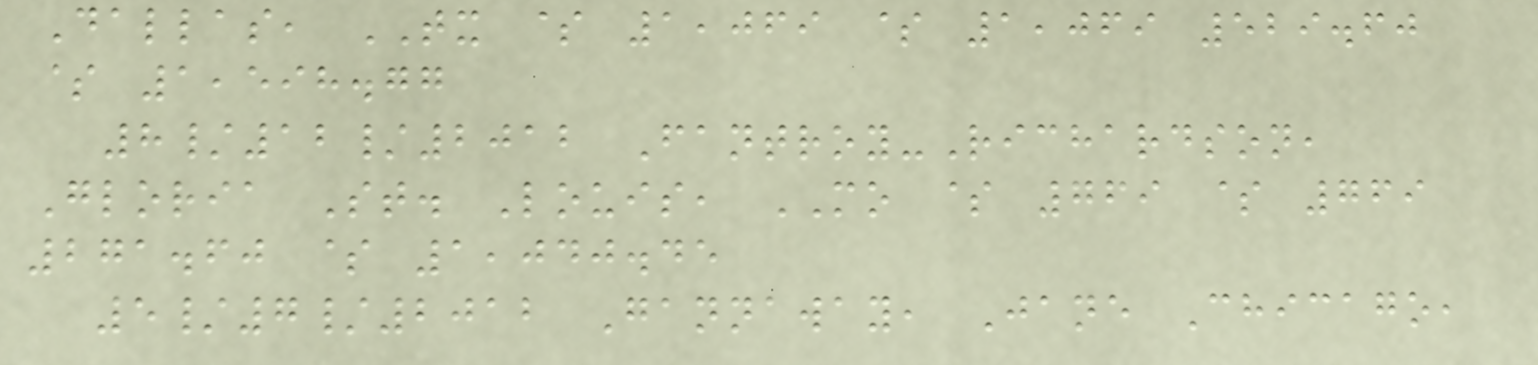Dallas, TX $ 1,069 $ 1,069 529.60
$ 1,598.77
8/12/2012 Fantroy-Richardson,
Gloria St. Louis, MO $ 769 $ 769
271.60 $ 1,040.45
5/7/2012 Gannaway, Jane Chicago,
